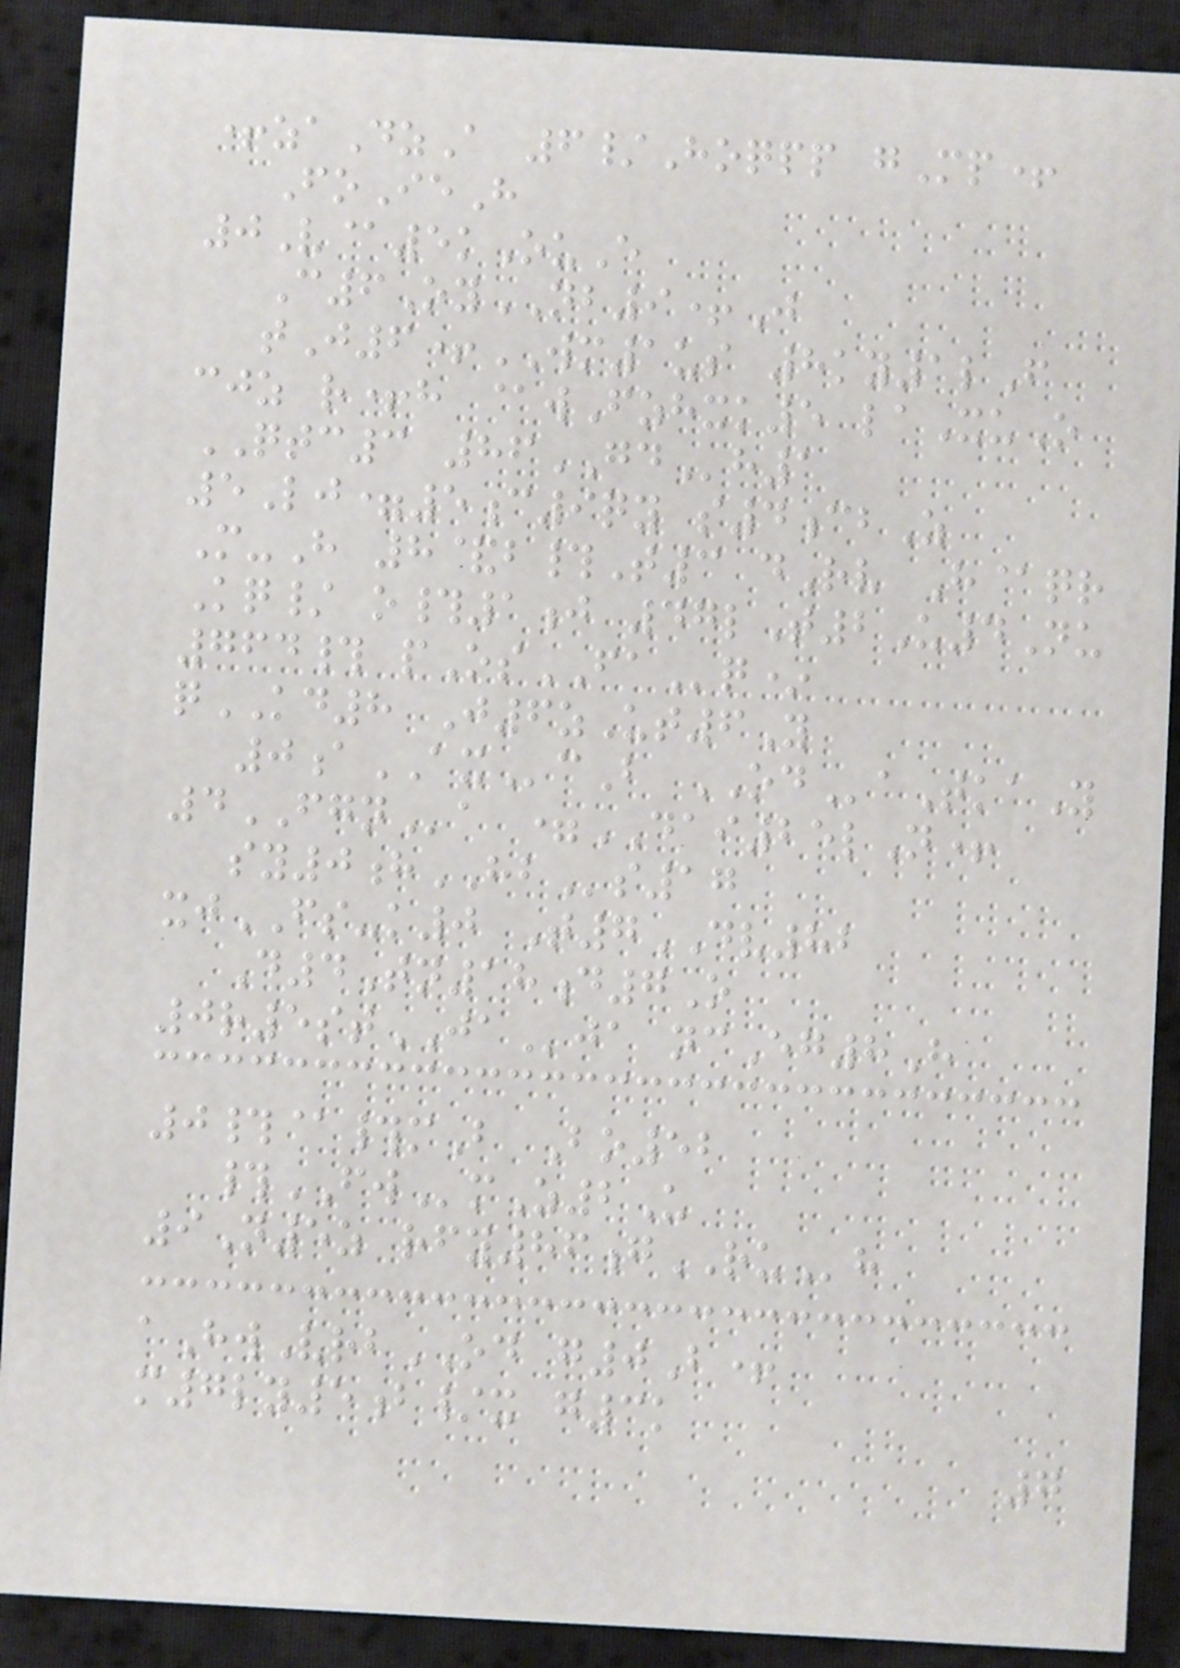+zaDzA 6/Hoqpp gMp+
FoIeH
0V@5kOuE
C6OyNB9+J
tJ6+WM1us 8ky1lF
cjz r+h @wFzhxk5 laXuO
QTC3 86GDh1
5Lj=5c9qy s4cbZ
M-H 8&b#T3 dRv H@qr
Kq/ o#1j 47lT2U4Nu
764# pOsFAq*
qKD8 J6zUt6Y
0aAXcB ODaTkaY
4FGNa =DAI25lN+
sy0hHBs17
xjFS-k0 T7DV82
D4Tn18d7O
0r5stJAja ncEg8H
0#@#mB Bo52
#FWmZ2U
9N5z rfy86gRUh
aHwVrbOD g0B+
m7ly5b/x g3k
7
